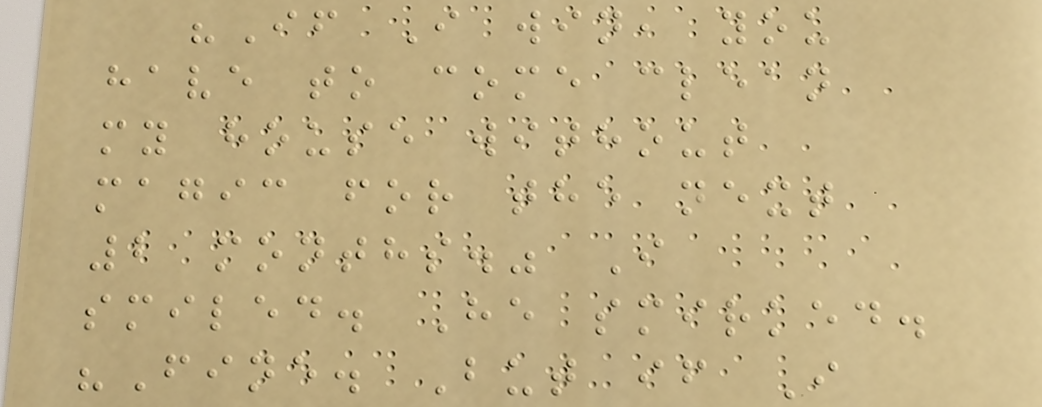"If I win, you
have to come clean
my house without
magic for the next
2 months." I
smiled. He smirked.
"Fine. But if I
